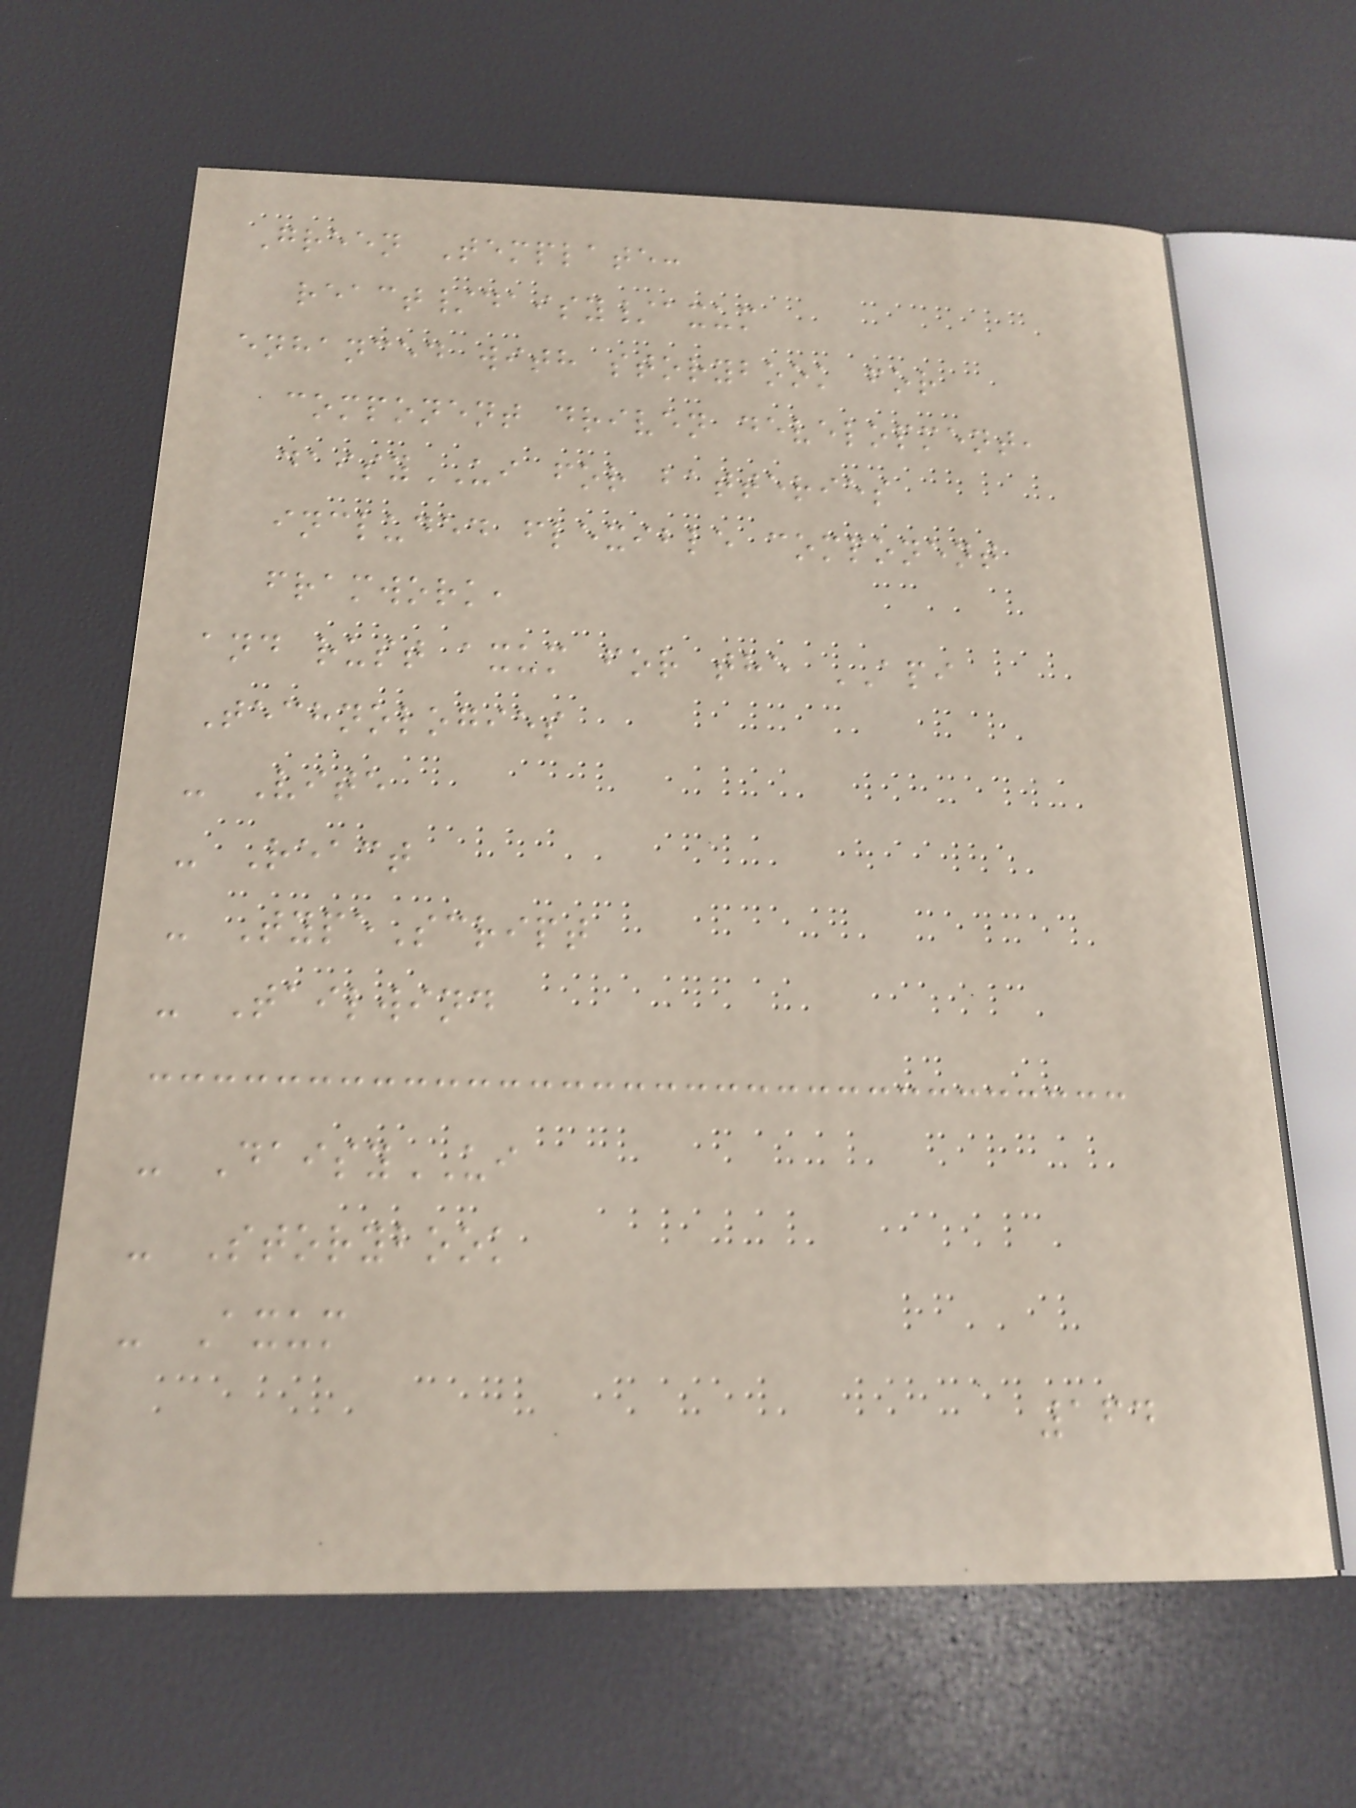Green Template:
react/daisy/axum
enhanced with storybook for
component driven development,
daisyUI for batteries
included flexible component
framwork,
and rust axum for the API
Technologies
- Vite
- React
- TypeScript
- Tailwind
- DaisyUI
- Storybook
- Axum
164
